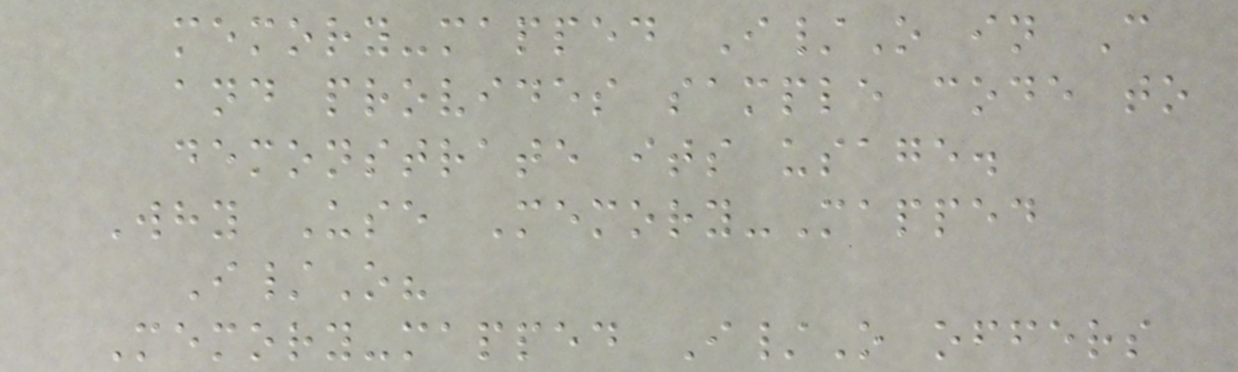memory-mapped I/O in C
and provides sample code to
demonstrate its usage.
Why Use Memory-Mapped
I/O?
Memory-mapped I/O offers
